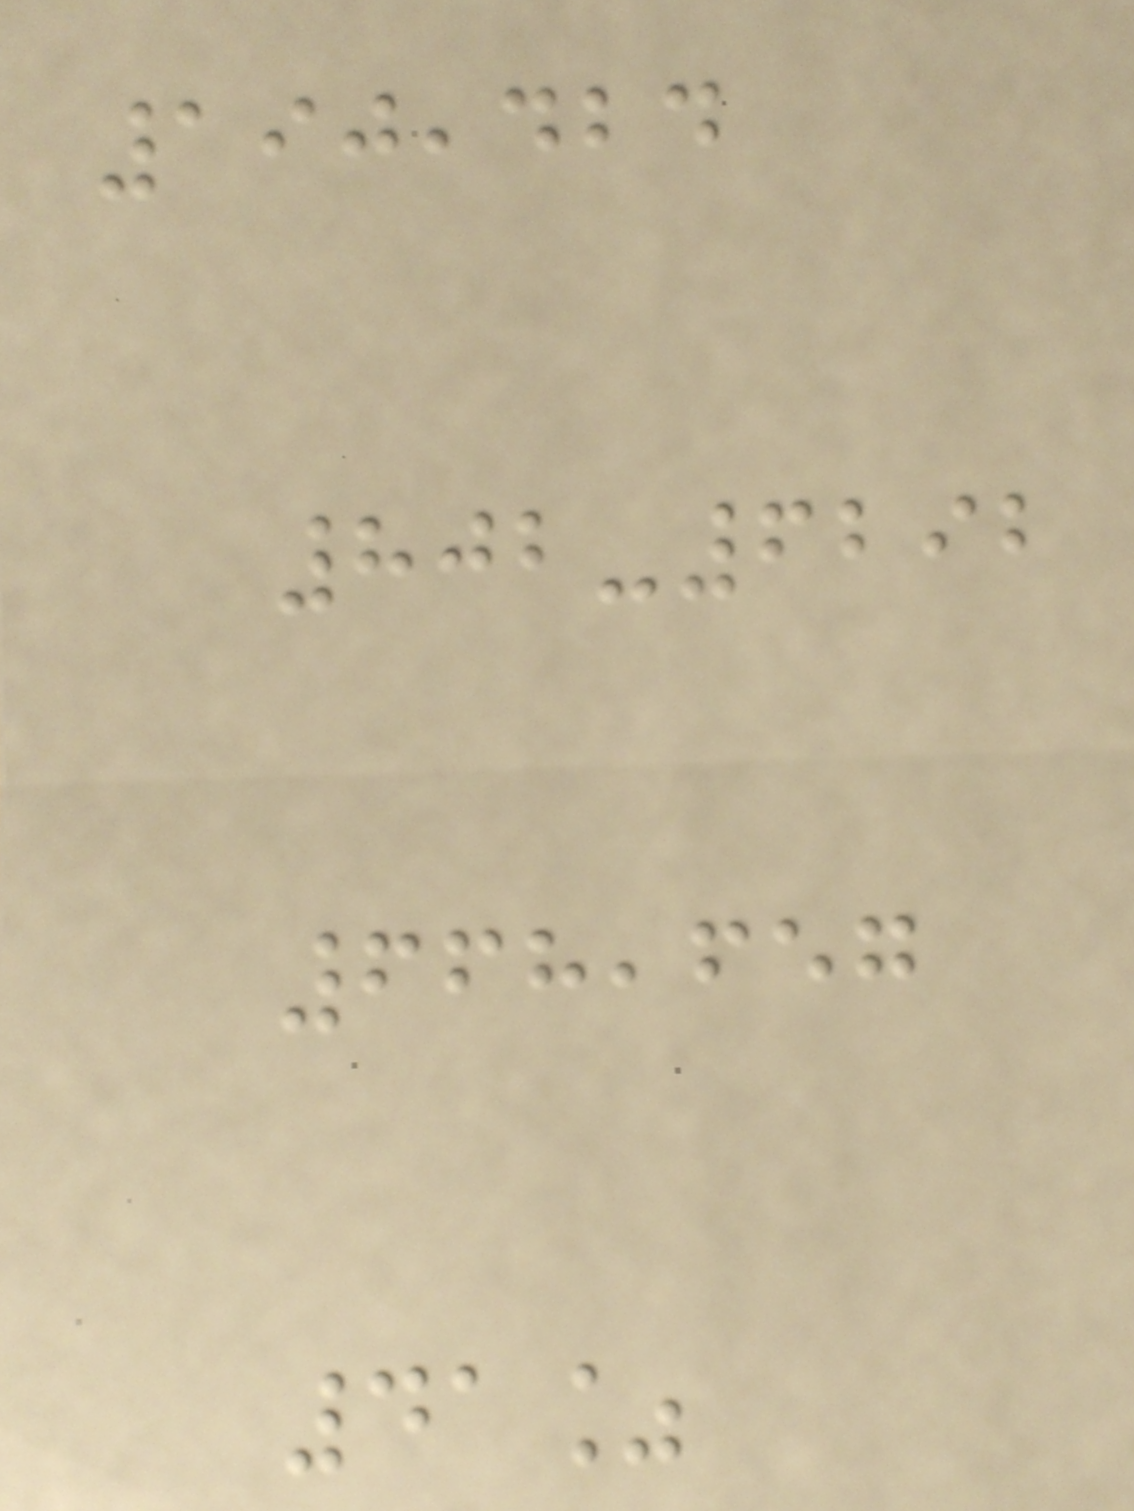190,424
802-6292
668,657
41%
